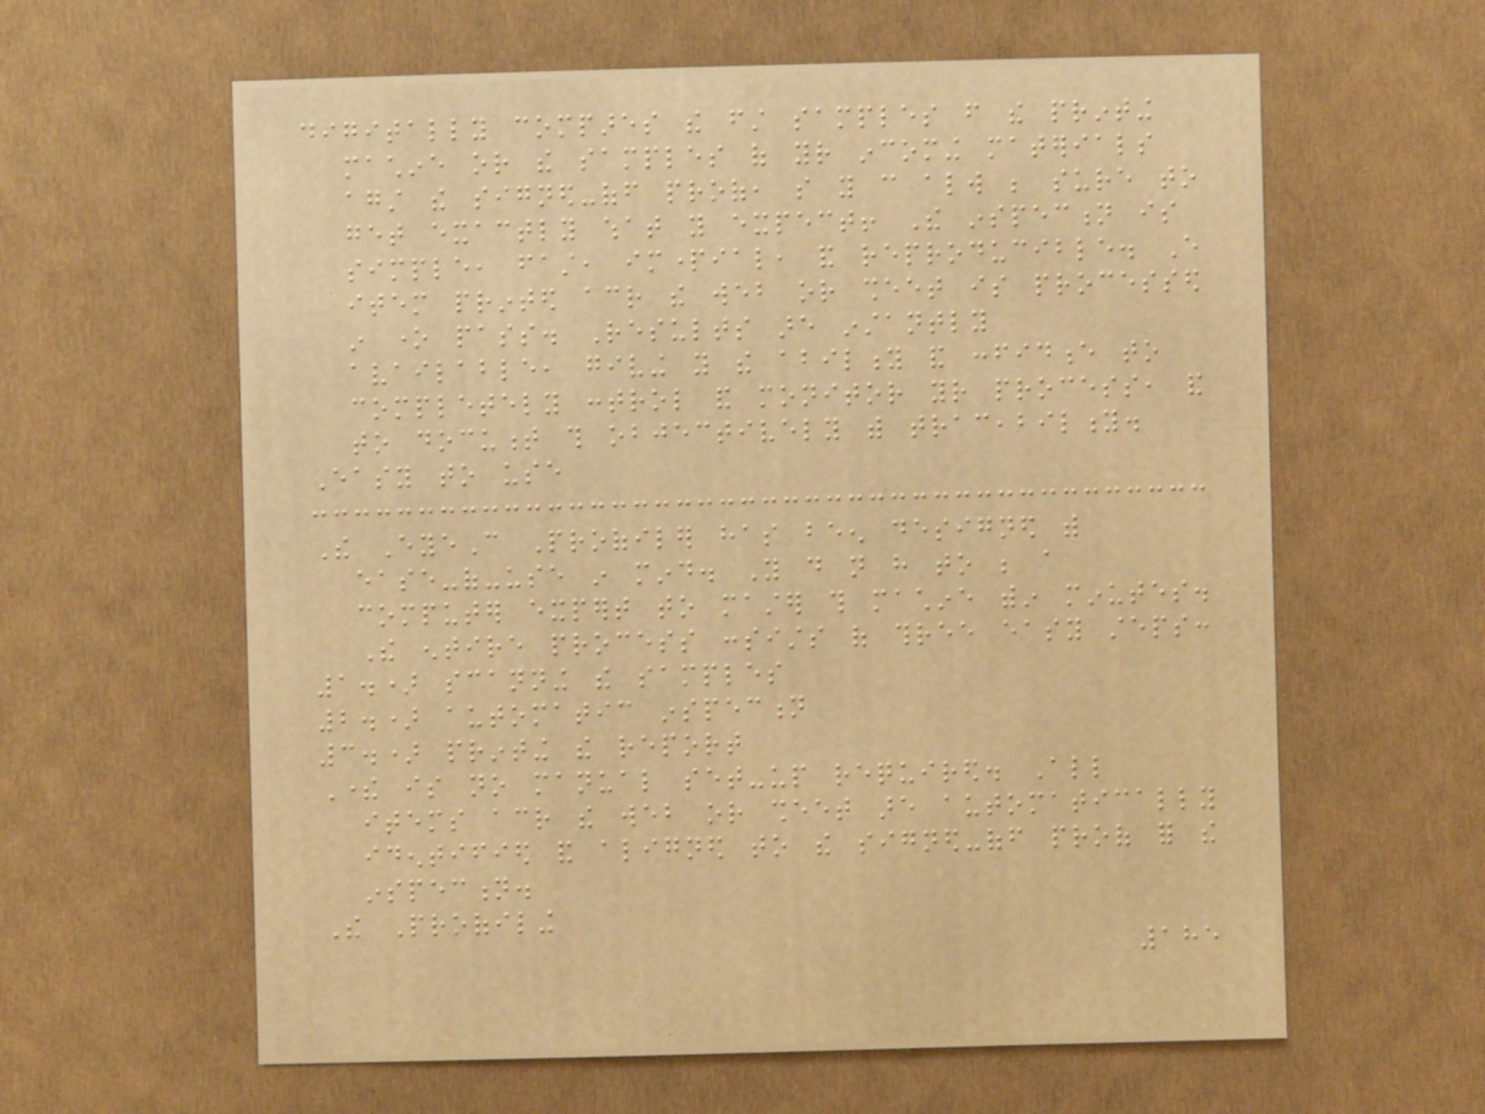digitally compares the first samples from the printing
machine or the samples of your incoming materials
against the signed-off proof, so you can always be sure to
get exactly what you expect! The inspection is
simple, fast, impartial, and reproducible. Every
item printed across the web or sheet is processed
in one pass. Results are instantly
available, giving you the ability and confidence to
completely control and monitor your process, and
to document this objectively with traceability.
Easy to use
The EyeC Proofiler has been designed with
ease-of-use in mind. You do not have to be a
computer expert to master this machine within minutes.
The entire process consists of three easy steps:
1.) scanning the samples
2.) automatic inspection
3.) printing the report
There is no manual set-up required. All
items across the web or sheet are automatically
identified and aligned to the signed-off proof for the
inspection.
The Proofiling
185
